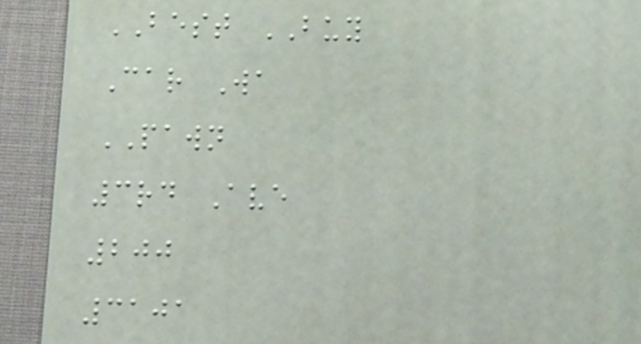BEST BUY
Car Wa
PAWN
3rd Ave
200
3101
